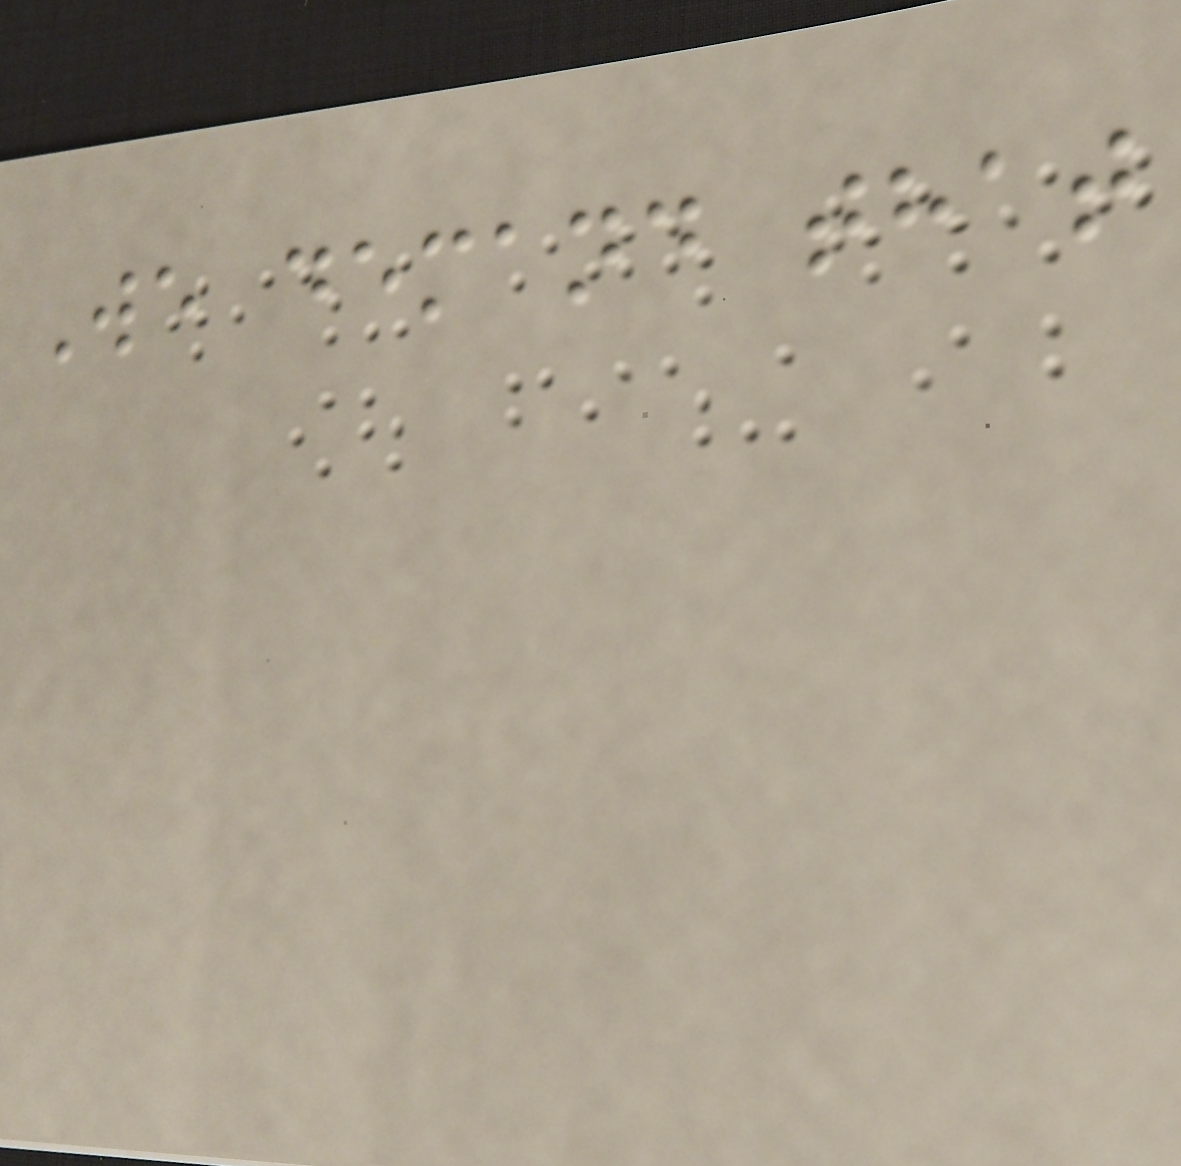We demand that
